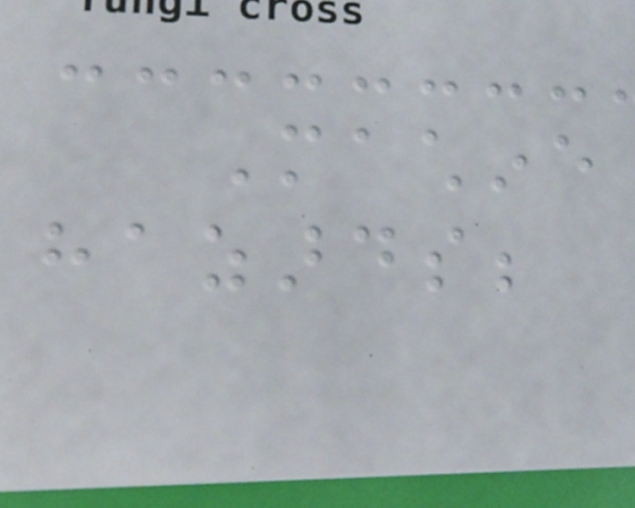Machine
hazards;
